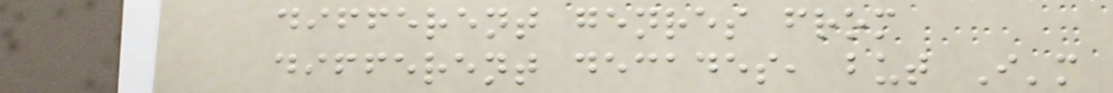different genres from
different decades, but I'm
